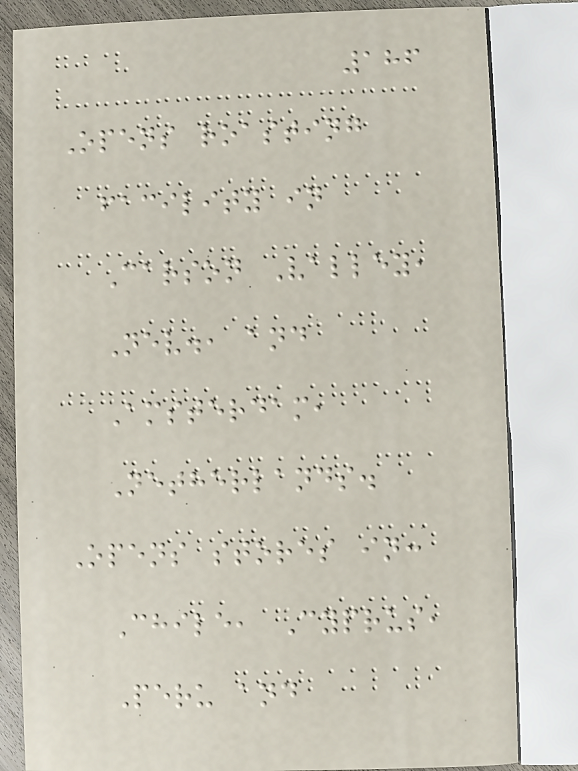186
Opens roasting
facility in
Carson Valley,
Nev., and
Amsterdam,
Netherlands.
Opens stores in:
Chile, Cyprus,
Peru and
